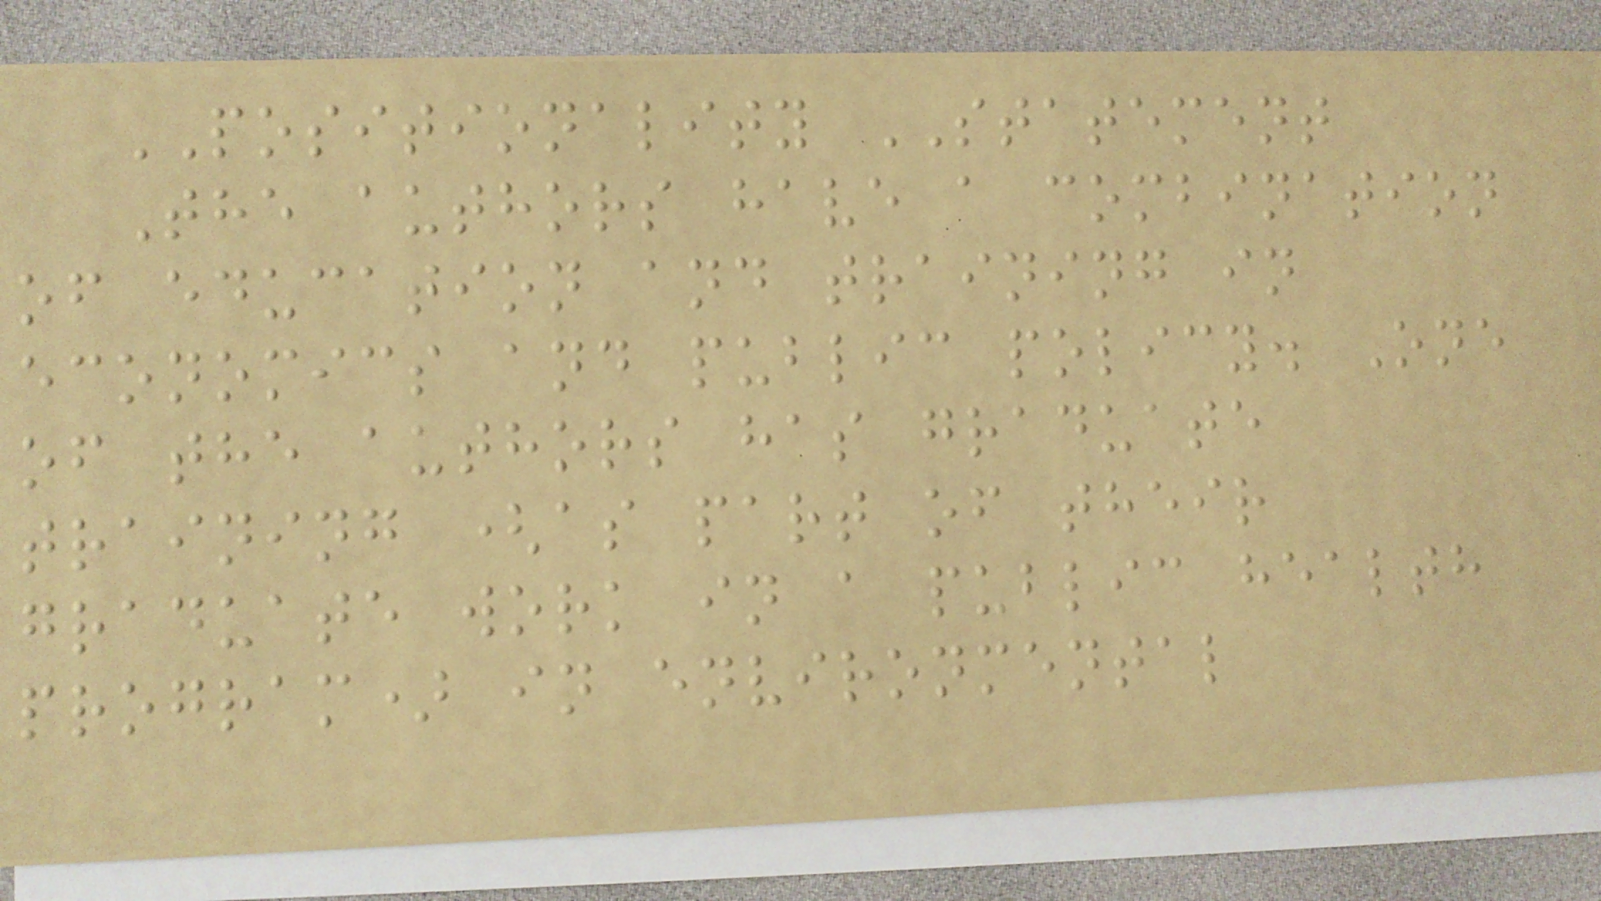POSITIONALITY STATEMENT
The authors have a combination
of education and training in
economics and public policy. One
of the authors has graduate
training (as part of their
graduate work in a public health
program) in environmental
